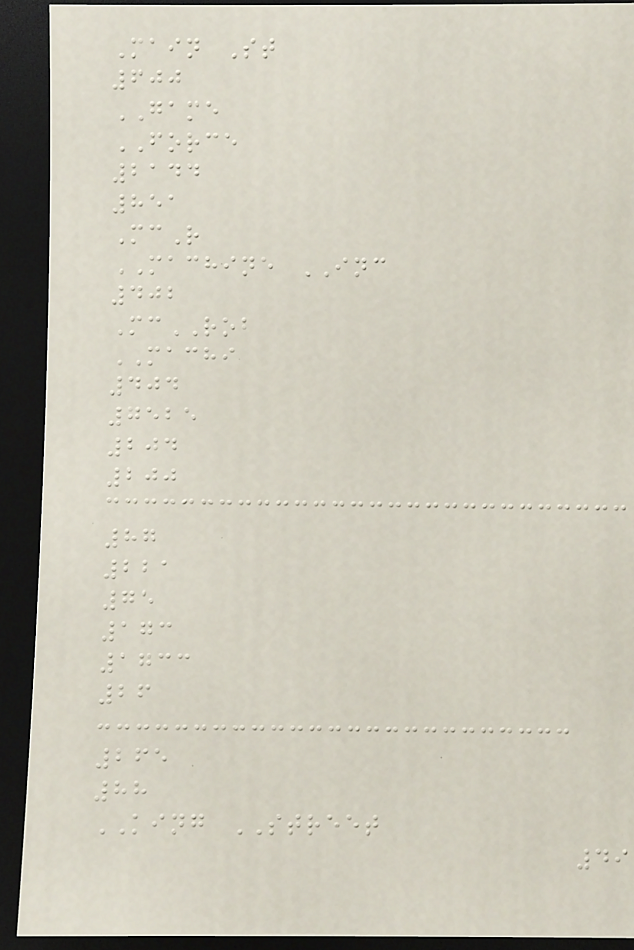Main St
600
GAME
FORCE
2144
851
McR
MACHINE INC
402
McROB
MACHI
404
7525
204
200
87
221
75
173
1733
26
265
88
KING STREET
49
